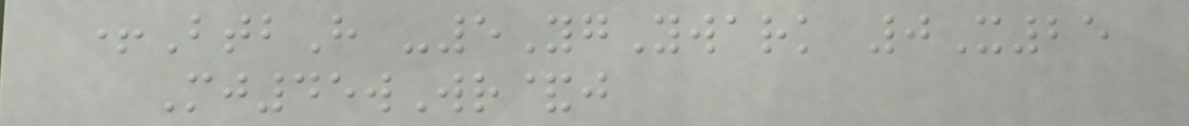+BtbH -5YgYwark 0X25
Mj45wWr&j
